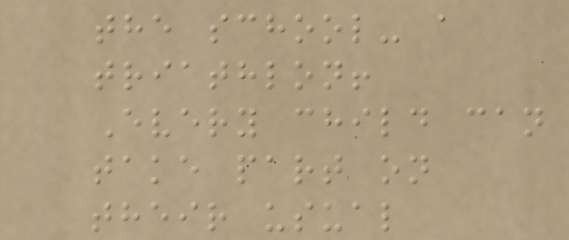the school- a
triathlon!
Every child can
take part on
their usual
